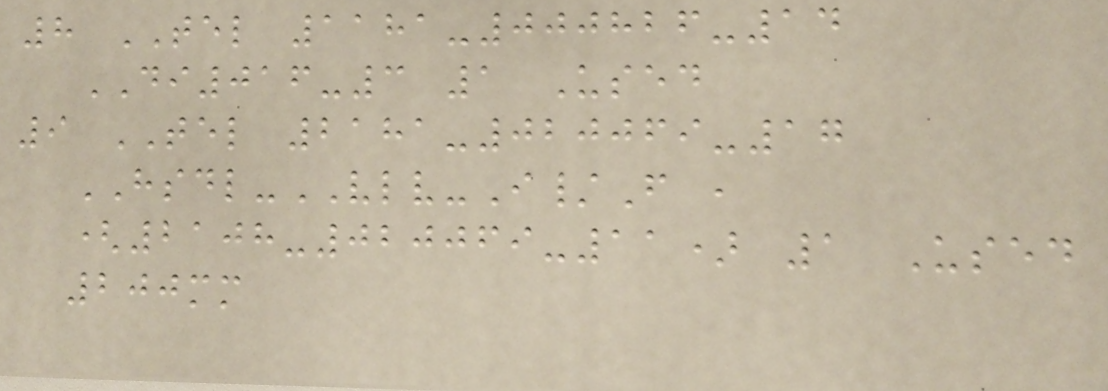8 TEL 1181-000826-14
DI016-3 1 Used
9 TEL 2181-020069-17
HSDL-VLV-I/F ,
(2108-020069-11) 1 Used
200mm
